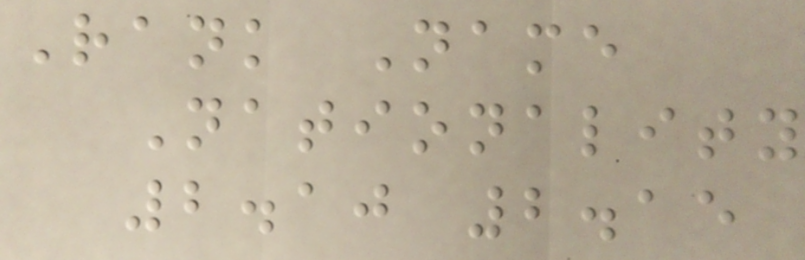Rank Name
Nationality
2.10 2.15
